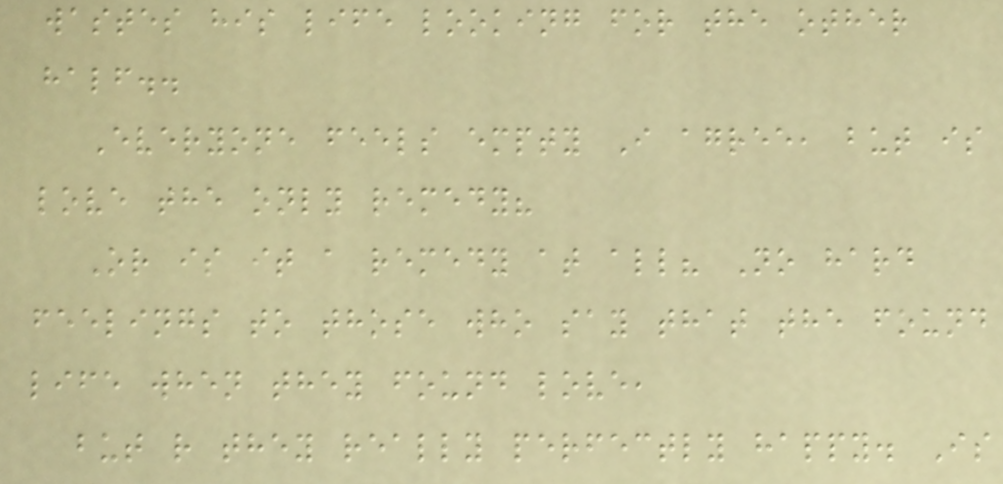wastes his life looking for the other
half..
Everyone feels empty I agree, but is
love the only remedy?
Or is it a remedy at all? No hard
feelings to those who say that the found
life when they found love,
but r they really perfectly happy. Is
